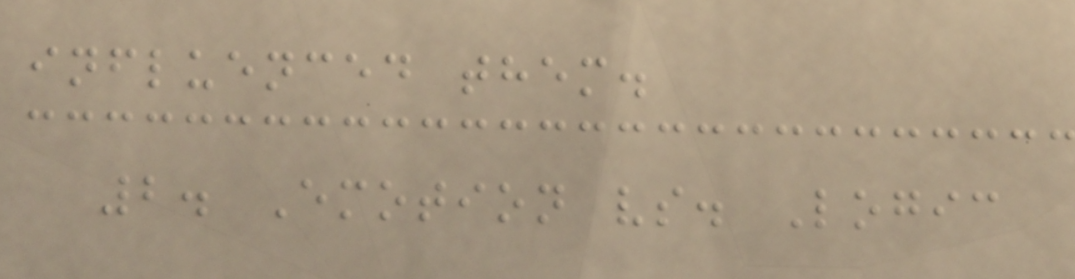influenced them.
2. Emotion vs. Logic
